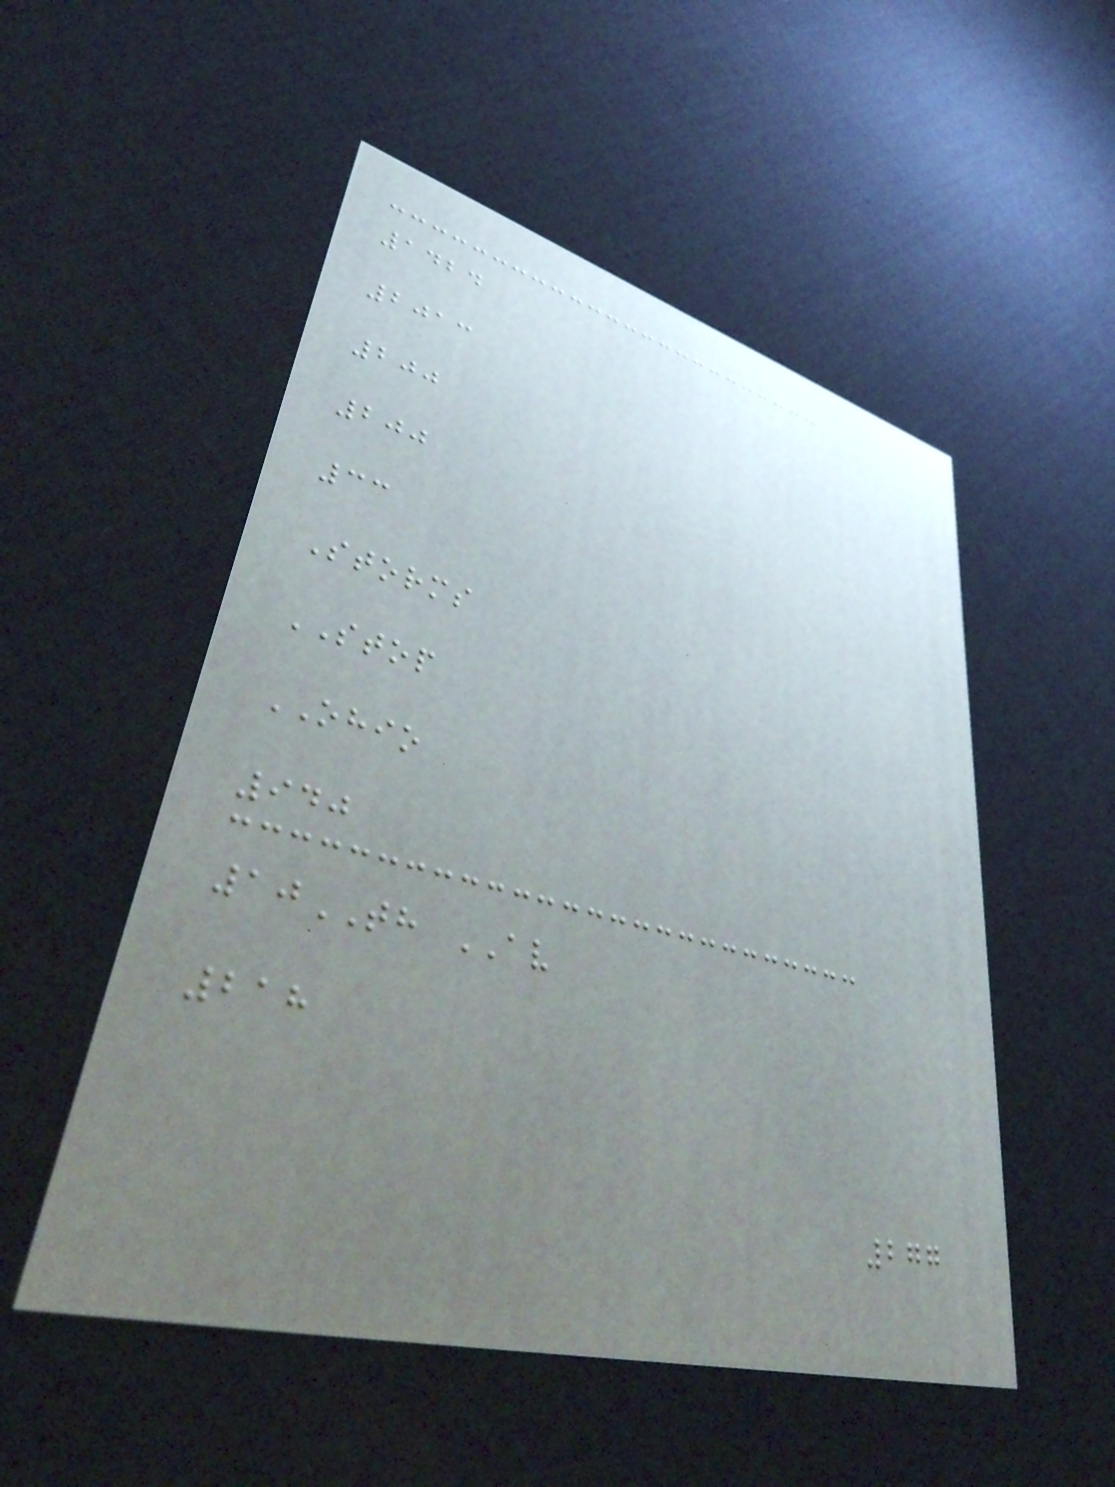1424
2013
200
200
33
Storms
STOP
OHIO
940
10TH AV
218
277
